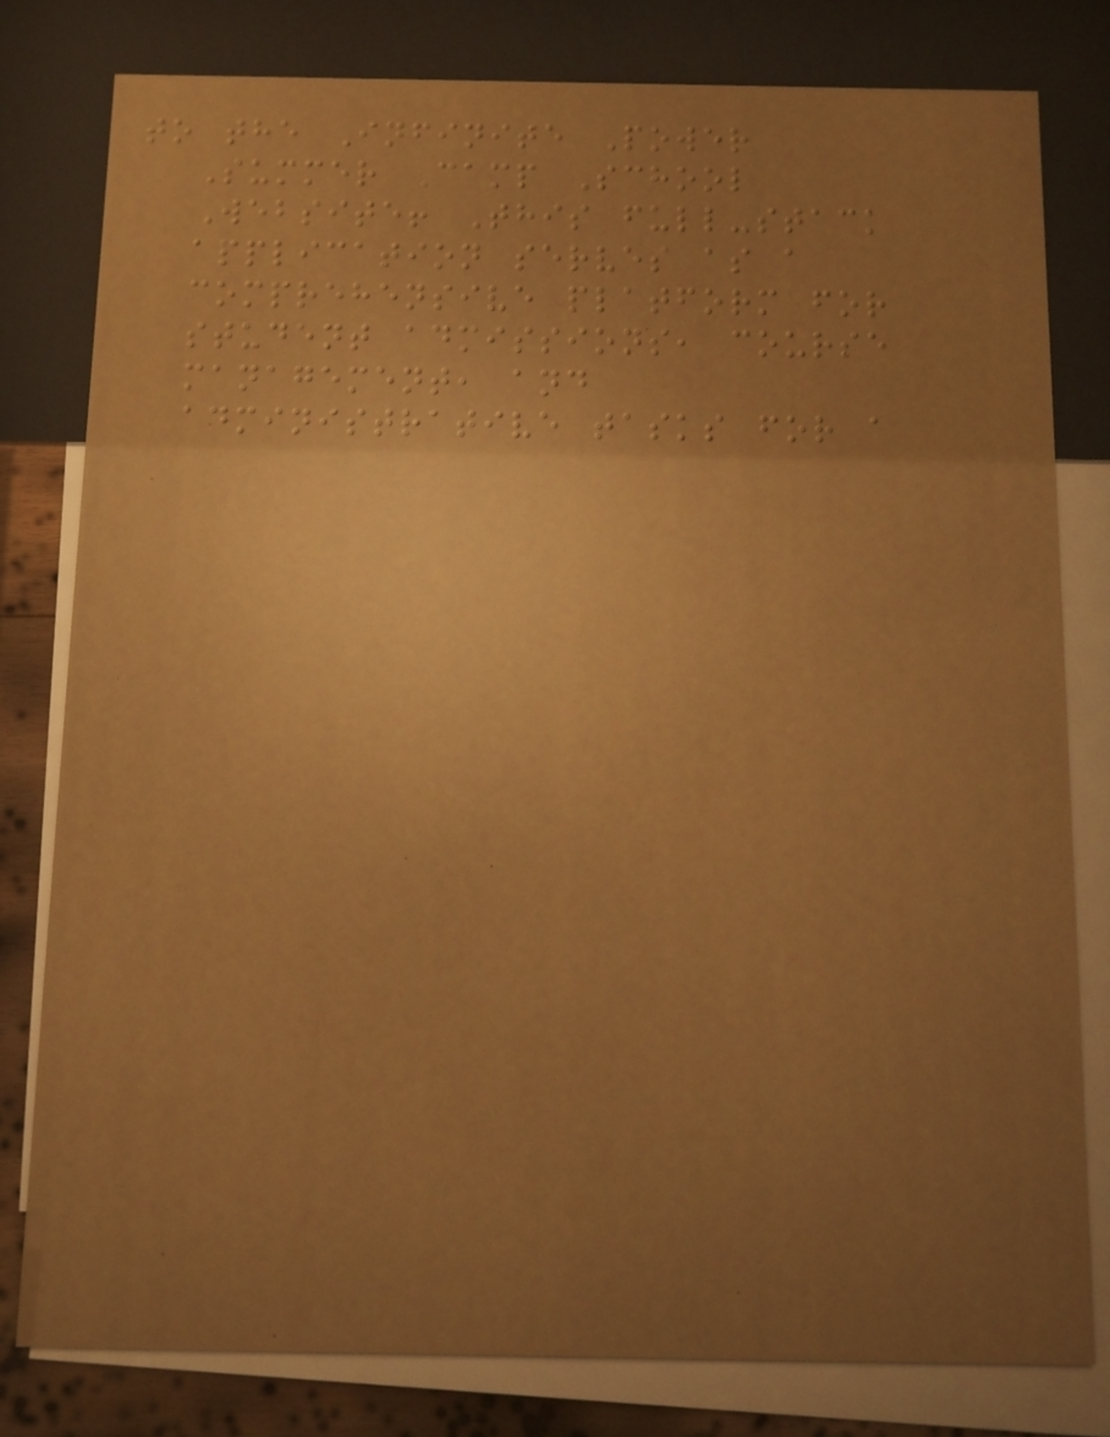to the Infinite Power
Summer Camp School
Website! This full-stack
application serves as a
comprehensive platform for
student admissions, course
management, and
administrative tasks for a
